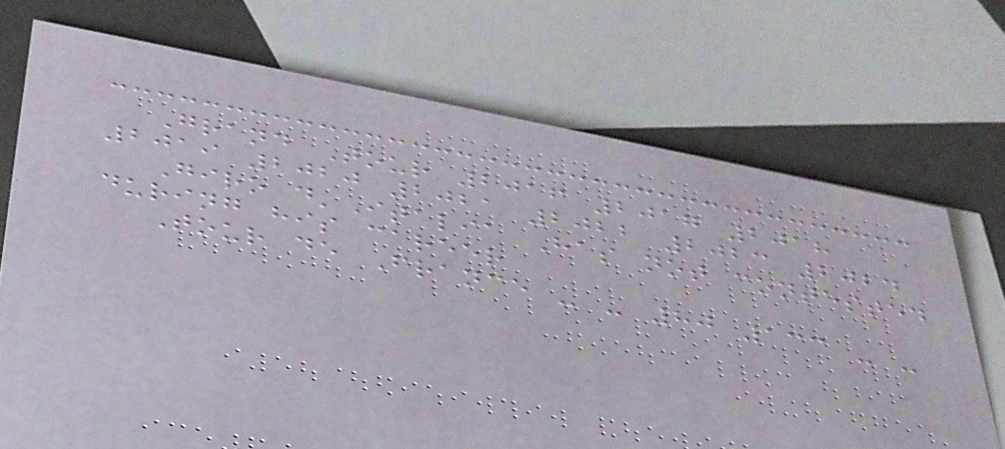Grand Tour 2016 2017 2018
2019 2020 2021 2022 2023 2024
Giro d'Italia Has not contested
during his career
Tour de France - - 80 133 - -
